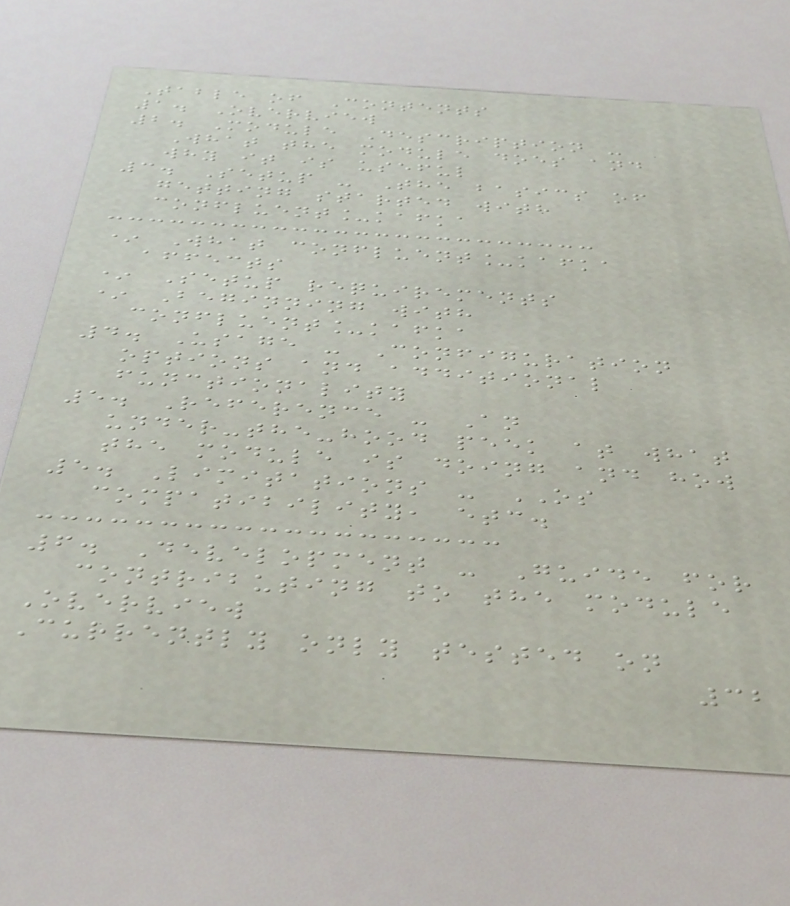Table of Contents
1. Overview
2. Module Description -
What the module does and
why it is useful
3. Setup - The basics of
getting started with
confluent_kafka
* What confluent_kafka
affects
* Setup requirements
* Beginning with
confluent_kafka
4. Usage - Configuration
options and additional
functionality
5. Reference - An
under-the-hood peek at what
the module is doing and how
5. Limitations - OS
compatibility, etc.
6. Development - Guide for
contributing to the module
Overview
Currently only tested on
32
